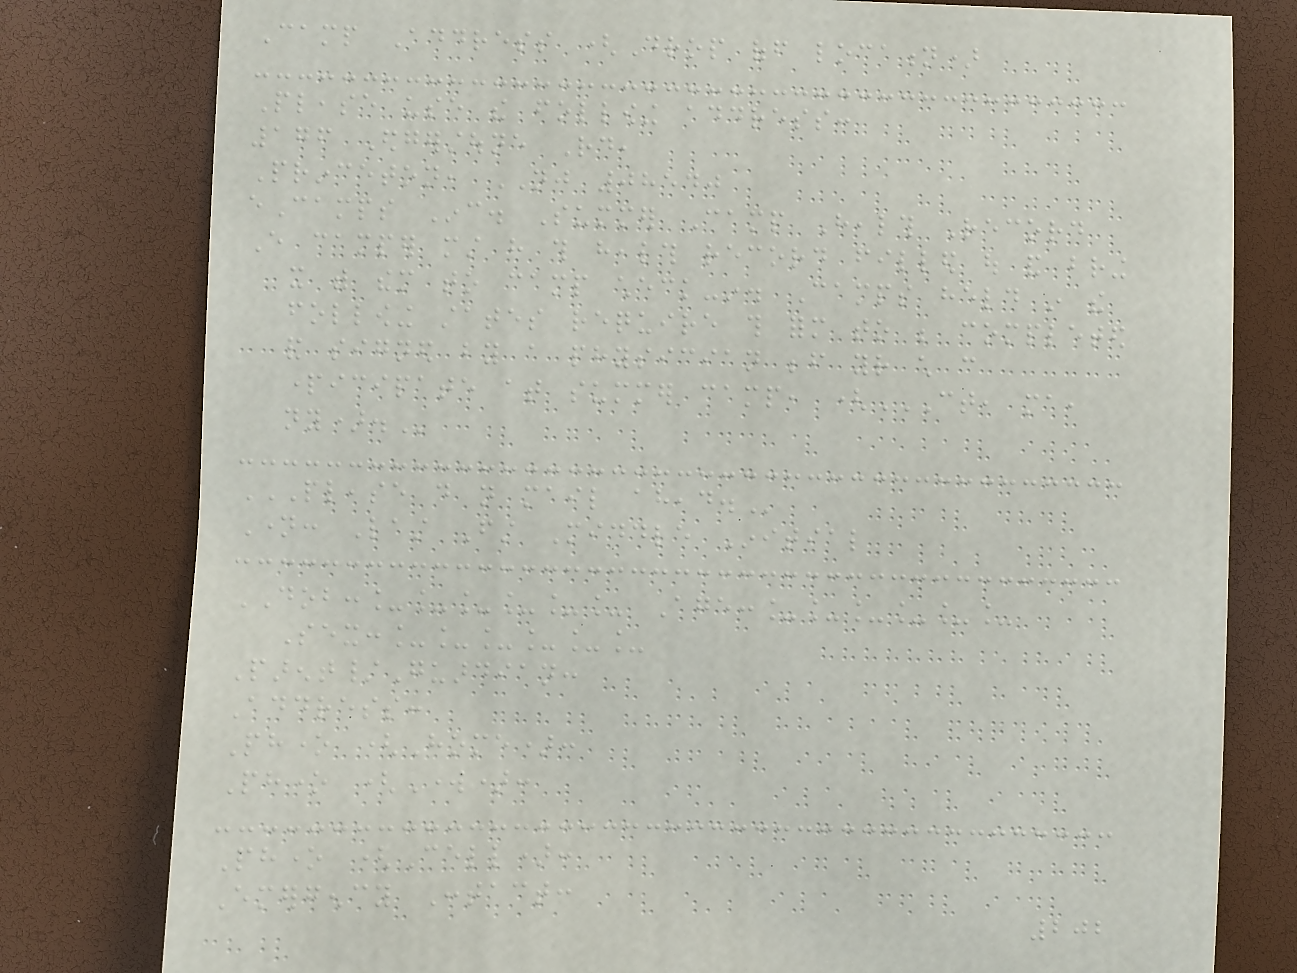Camp Address (Drop off location)
Please use the following address:
176 Edgerstoune Rd,
Princeton, NJ 08540
eCamps Inc. Summer Camp Health Record
Every camper must have this health record filled out and bring
it with them to camp check-in. Camps held in the
following states require this form to be completed
and signed by a physician before your child can
participate at summer camp, (CT, MA,
NY).
PLEASE DO NOT MAIL AHEAD.
Name: Last First Middle Initial
DOB:______ Age:______
Sex:______
Parent/Guardian:
Address:
Phone (Home):
Phone (Work):
Phone (Cell):
Emergency Contact:
202
